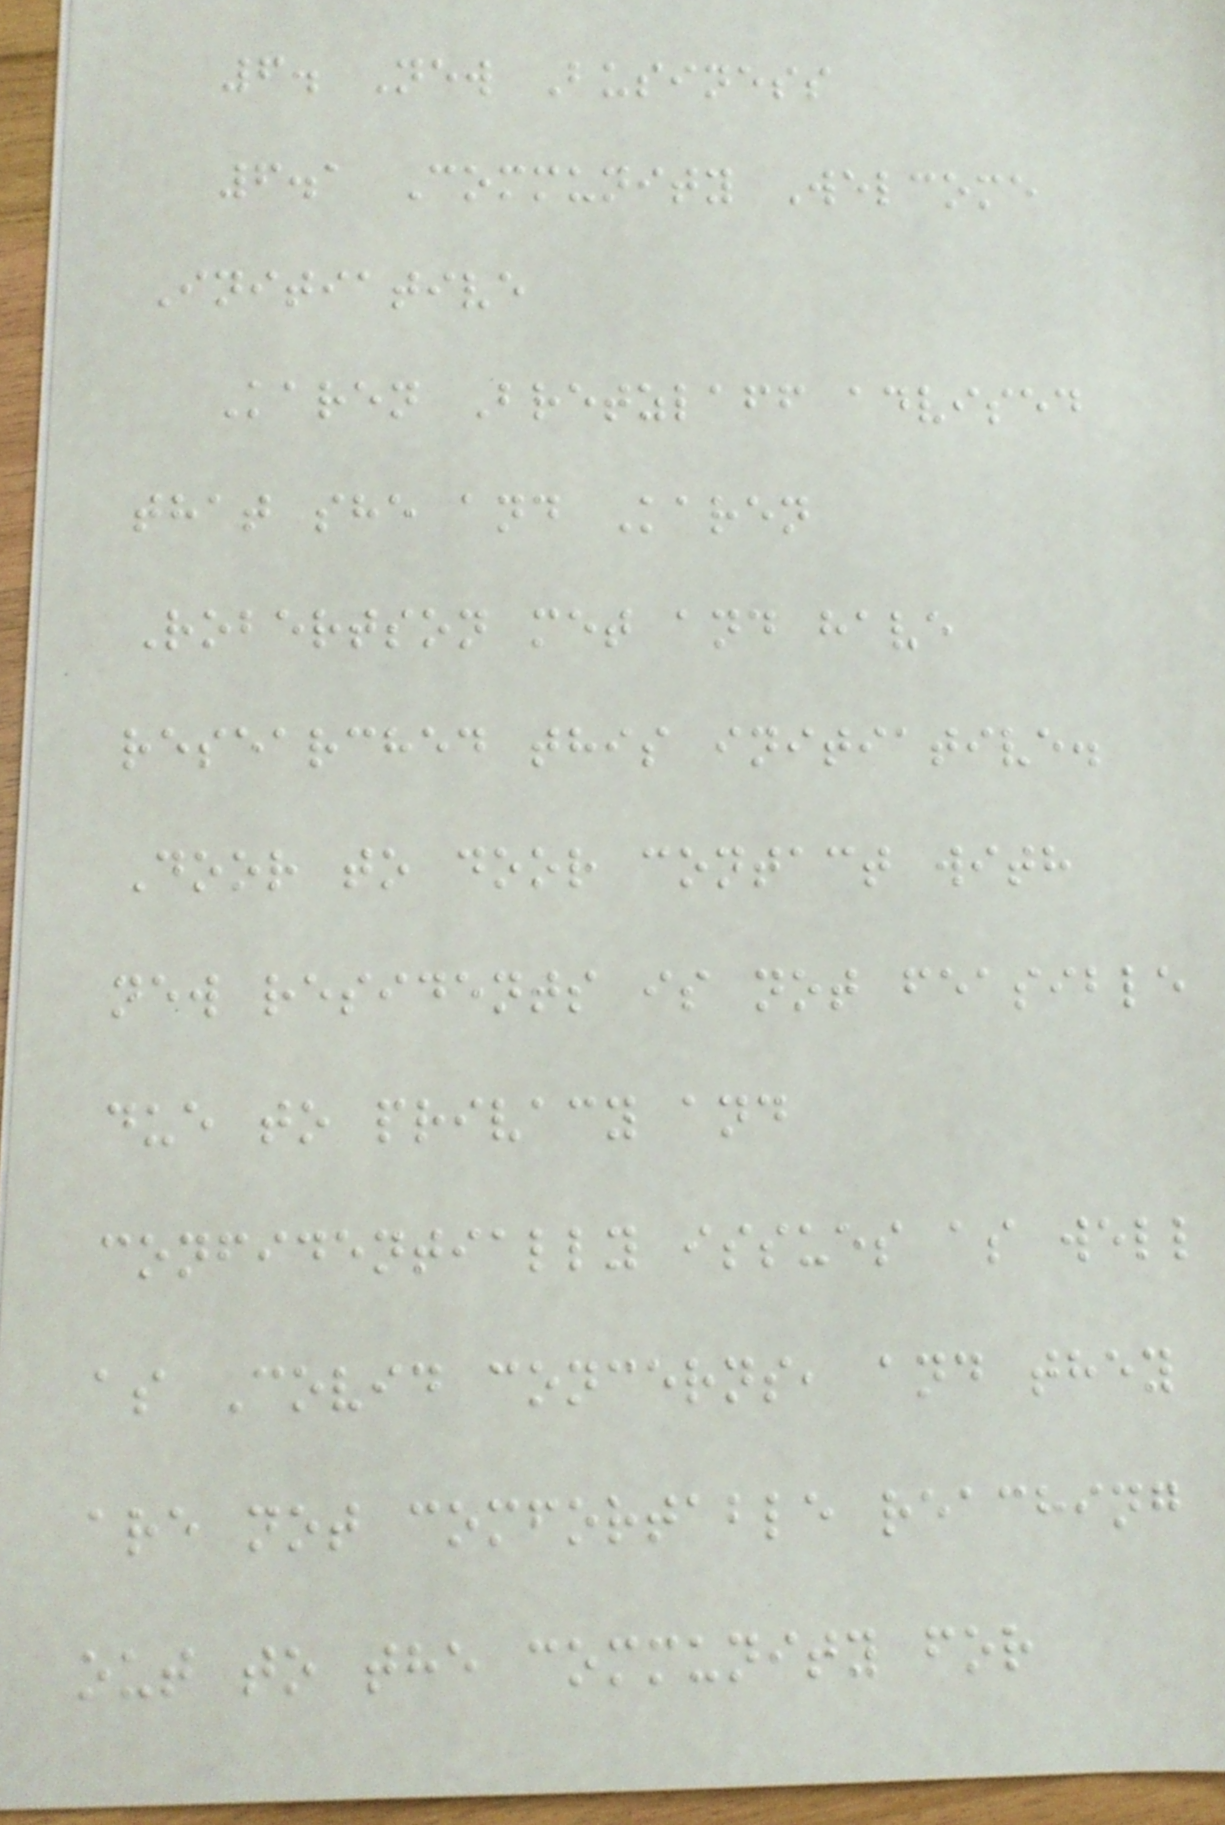6. New Business
6.1 Community Welcome
Initiative
Karen Bretzlaff advised
that she and Karen
Robertson met and have
researched this initiative.
Door to door contact with
new residents is not feasible
due to privacy and
confidentially issues as well
as Covid concerns, and they
are not comfortable reaching
out to the community for
